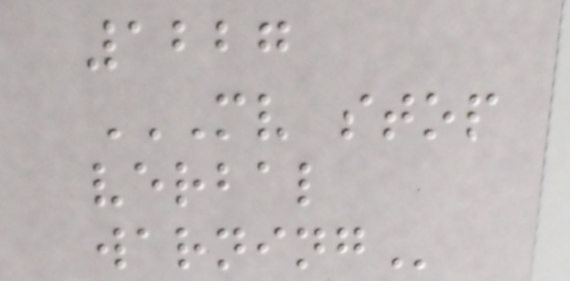1227
MV STOP
VERBAL
WARNING
